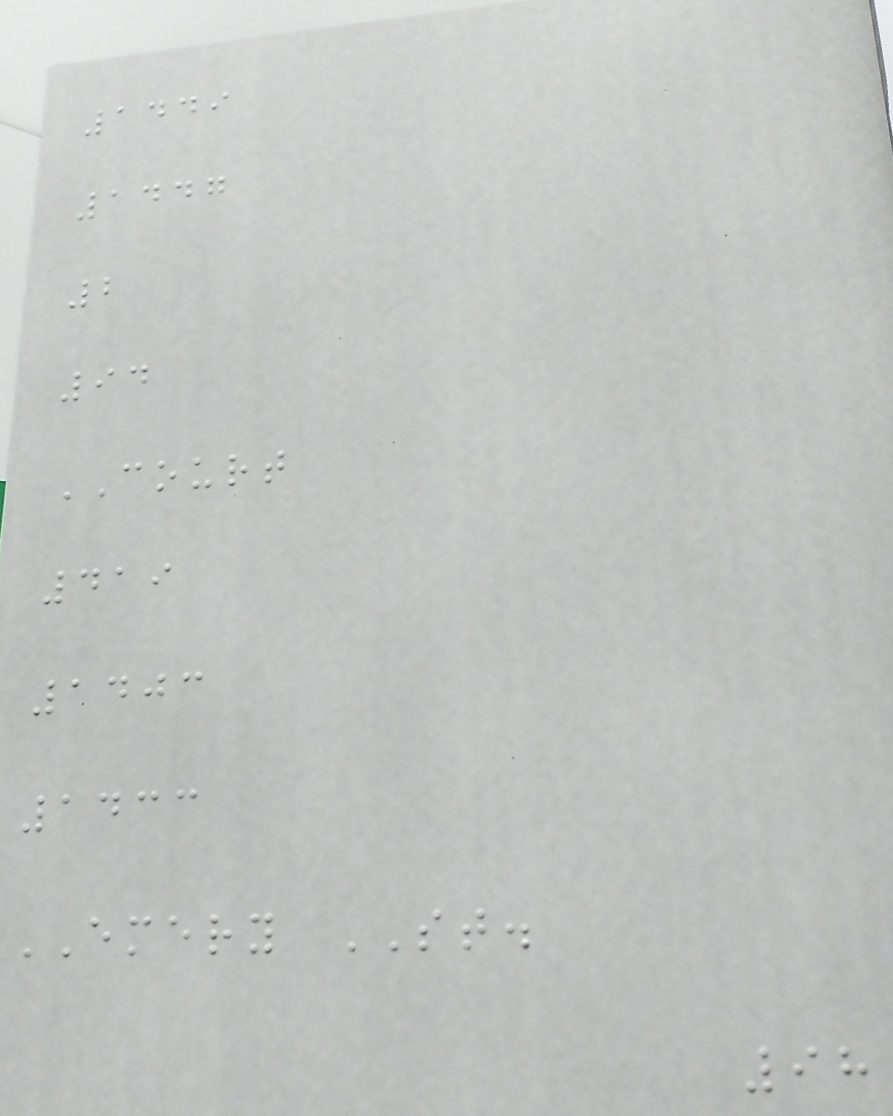1449
1447
2
94
COURT
419
1403
1433
EMERY ST.
98
